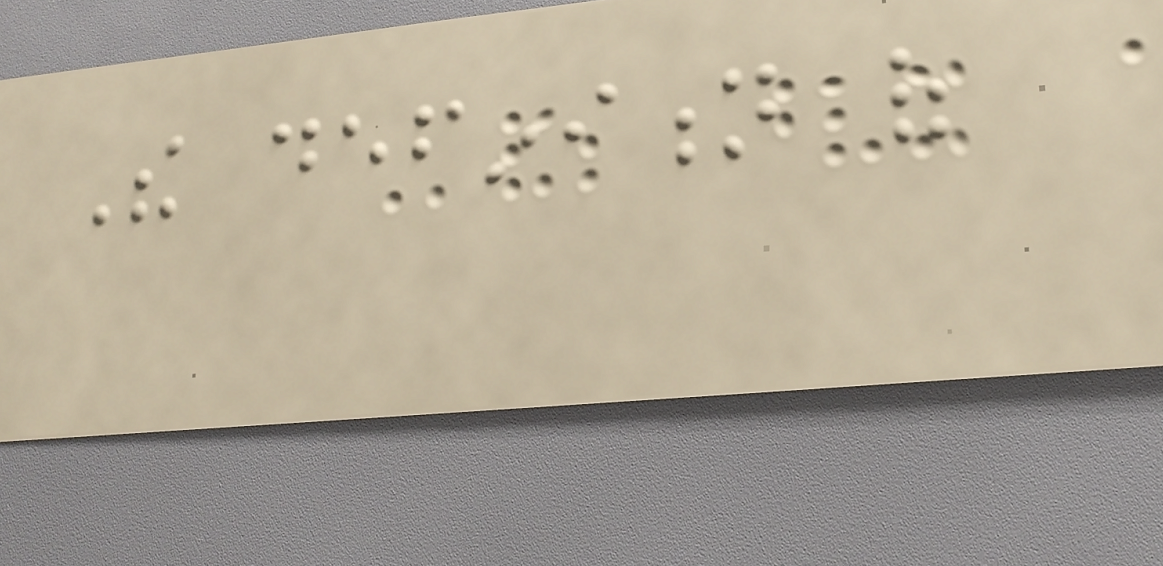The definition of
